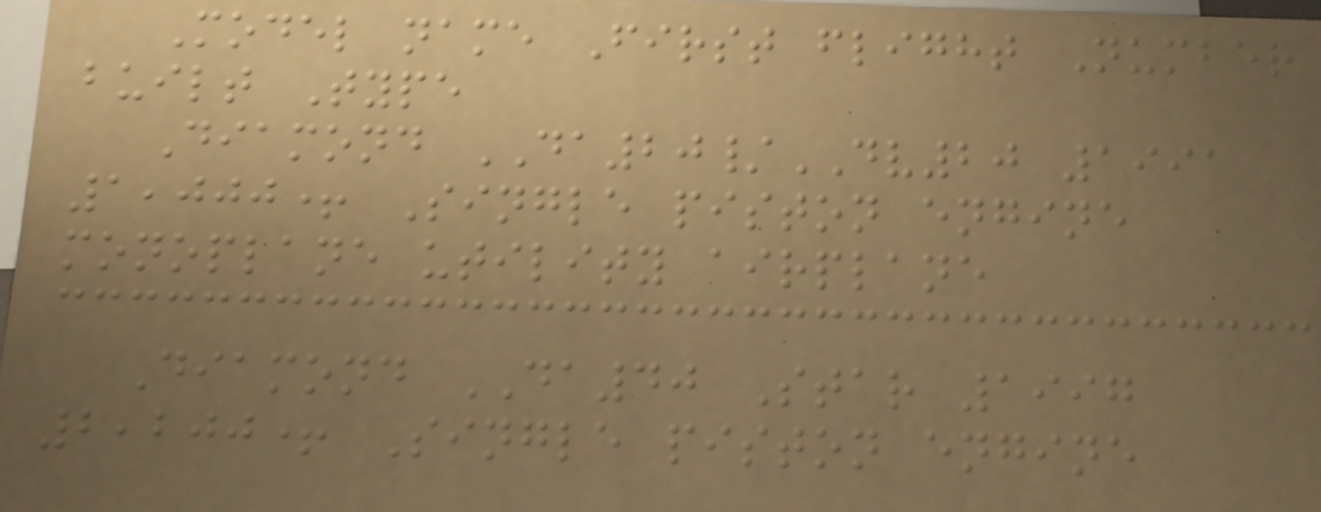Model name First flight Number
built Type
Diamond DA20/DV20 1991
1,000+ Single piston engine
monoplane utility airplane
Diamond DA40 Star 1997
2,200+ Single piston engine
